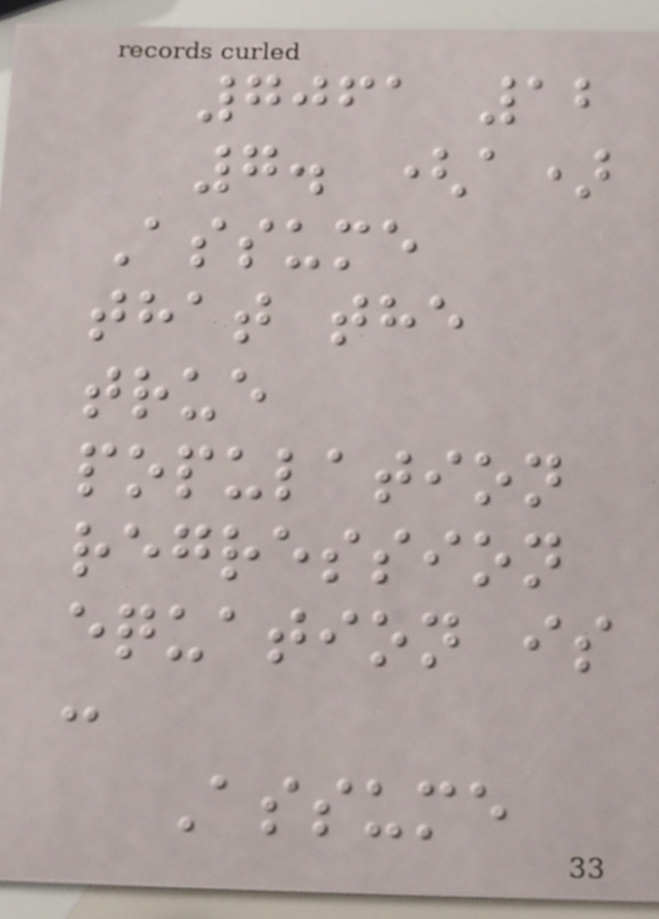7061 12
7. (a)
Assume
that the
true
population
regression
equation is
:
Assume
